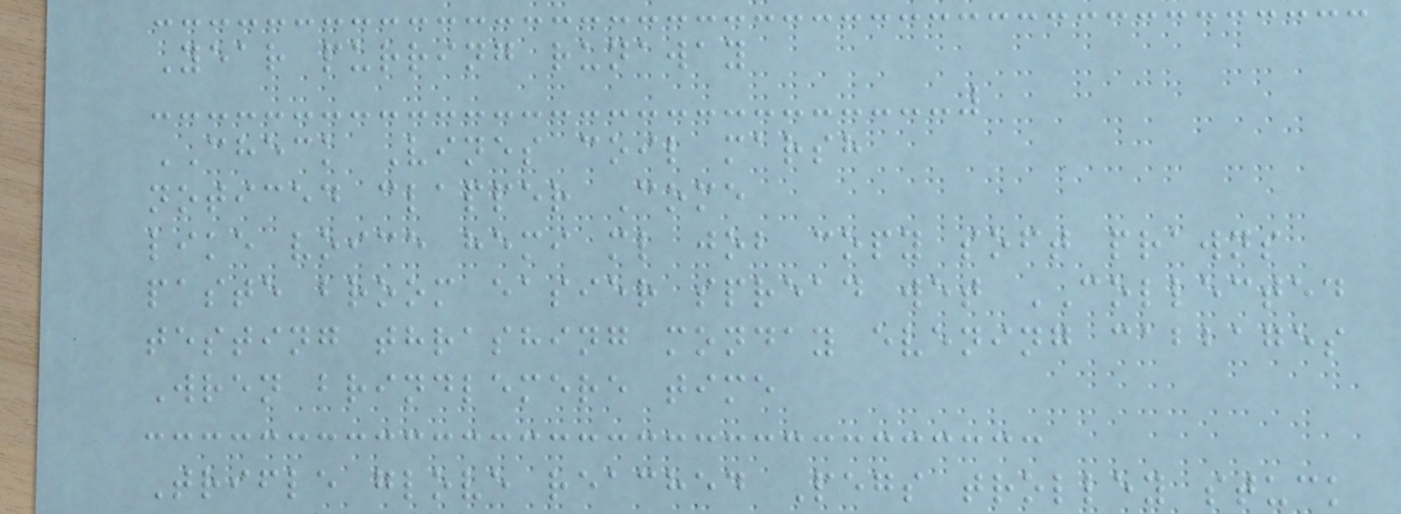Year purring runaway
CHECK Vines coil marsh
noticed clapper Come
like voice hemi ml job copy soft prawns
paste broom easier spread wet COLLECTED
testing thrashing monday evening cabbages
Wren brindlemere time
Trifle glove reached Pegs trolley stuck
